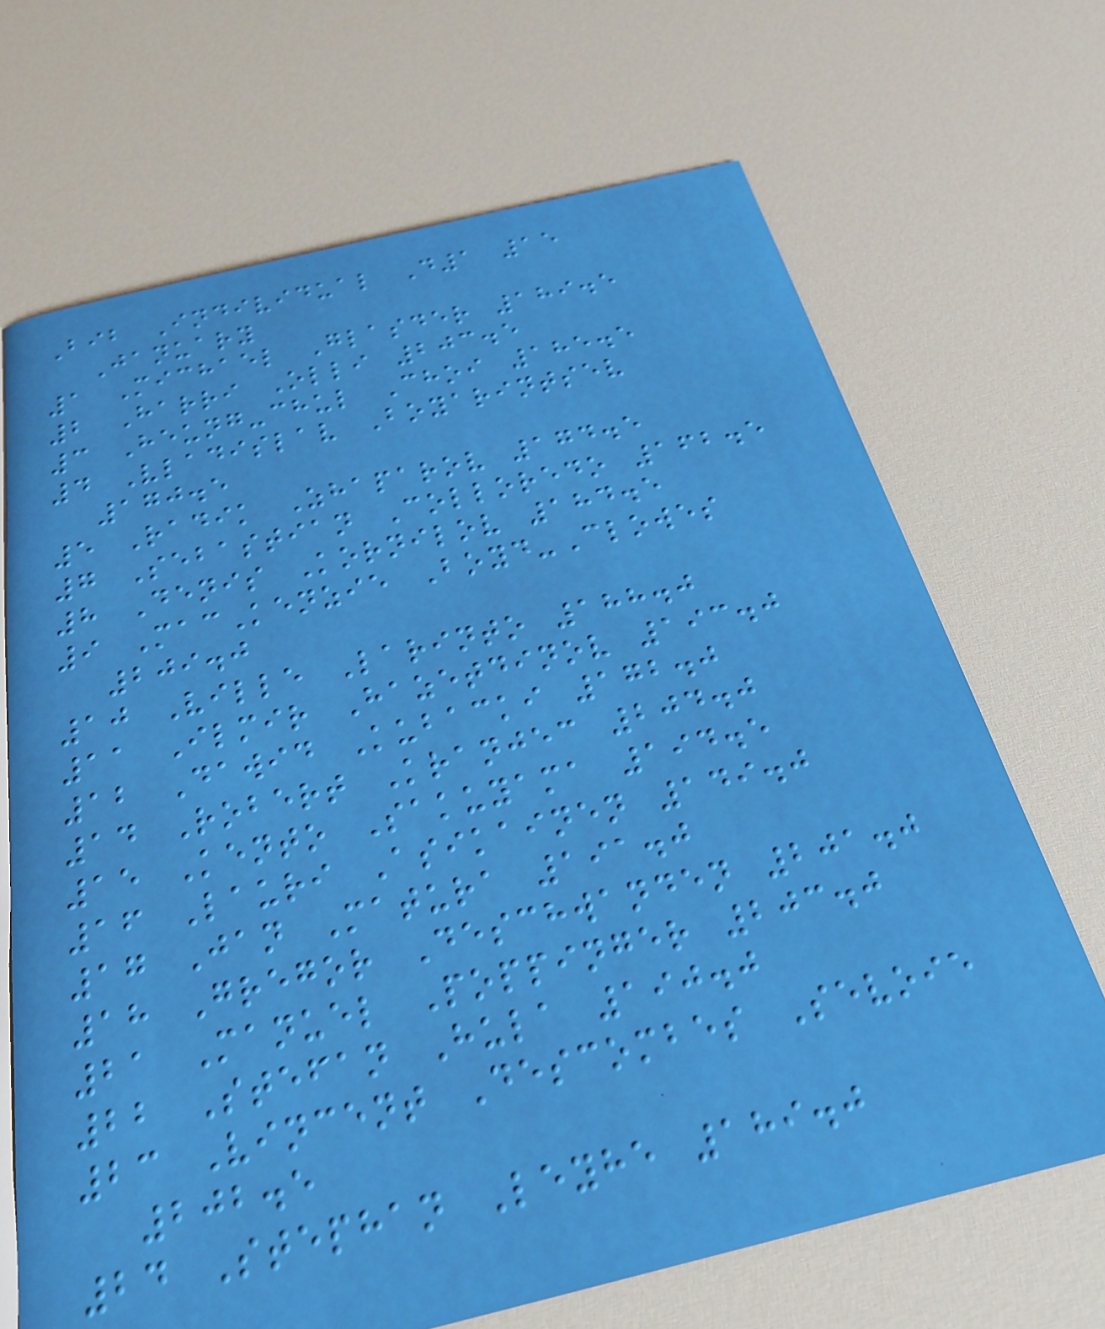Bib Individual D1 15
January
1 Michael Glasder 189.5
2 Harri Olli 203.5
3 Heung-chul Choi 185.5
4 Vladislav Boyarintsev
170.5
5 Radik Zhaparov 174.5
7 Sebastian Colloredo 162.5
8 Denis Kornilov 184.5
9 MacKenzie Boyd-Clowes
209.0
10 Ville Larinto 188.0
11 Ilmir Hazetdinov 193.0
12 Dawid Kubacki 172.0
14 Robert Kranjec 204.0
15 Kento Sakuyama 194.5
16 Lauri Asikainen 149.0
17 Jan Matura 191.0
18 Gregor Deschwanden 201.0
21 Manuel Poppinger 203.0
22 Stefan Hula 190.0
23 Vincent Descombes Sevoie
202.5
24 Stephan Leyhe 189.0
